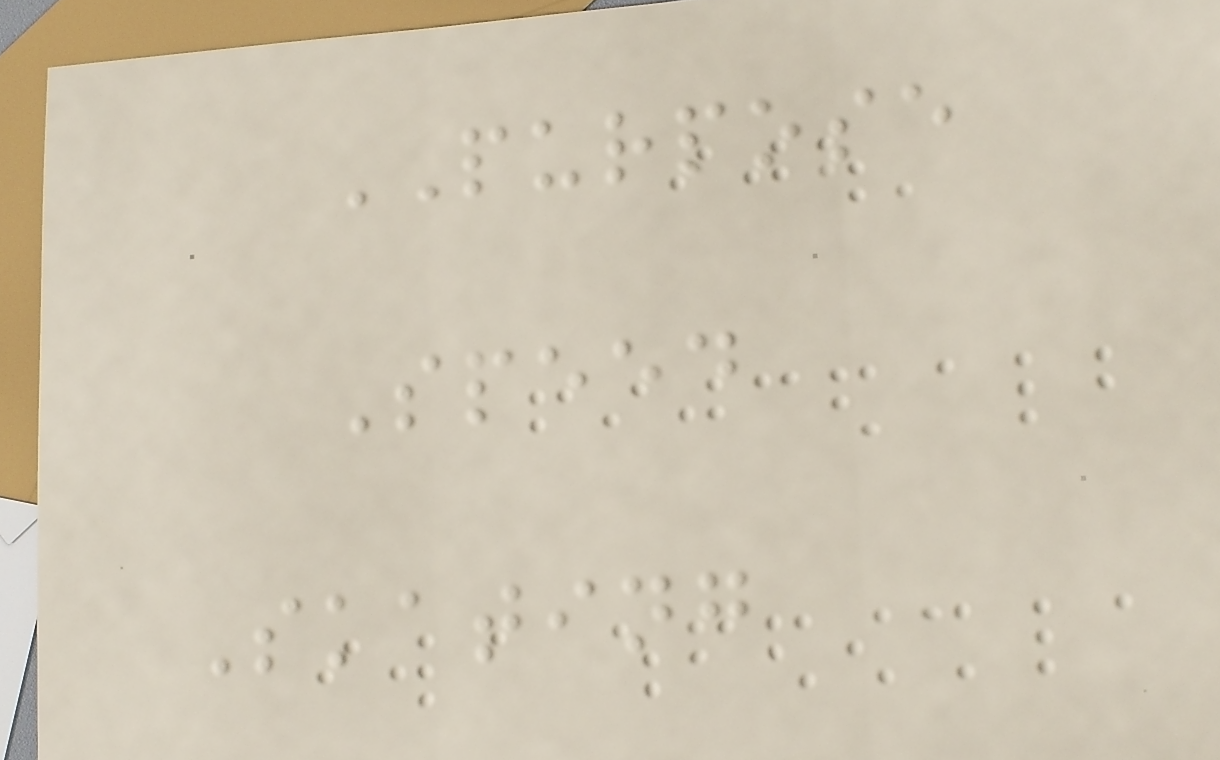PURPOSE
Speed
Skating
